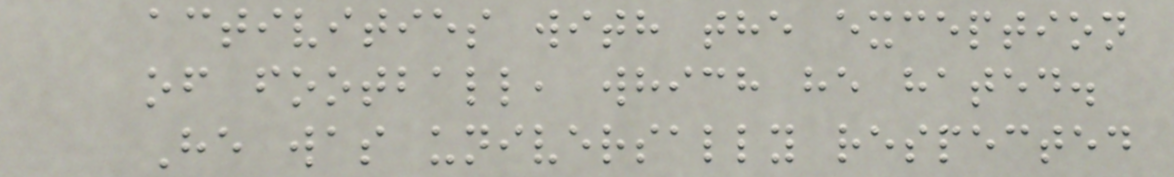activities with the exception
of football, which he hated.
He was universally respected
